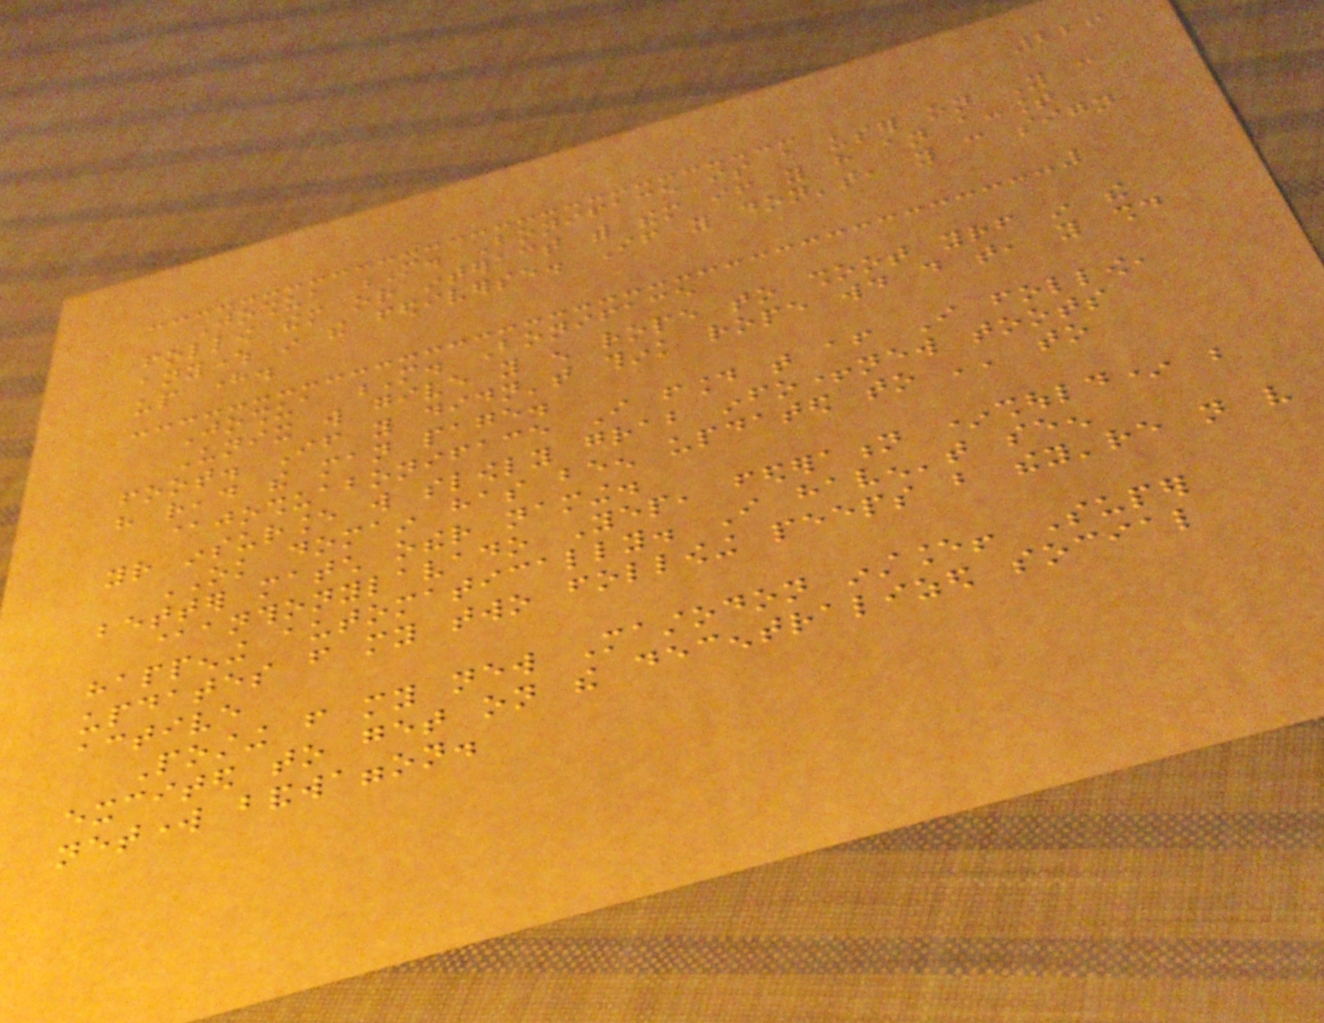226
Joshua M. Boniface is a user on You can
follow them or interact with them if you have an account
anywhere in the fediverse. If you don't, you can sign
up here.
Joshua M. Boniface
Unix will give you enough rope to shoot yourself in the
foot. If you didn't think rope would do that, you should
have read the man page.
@joshuaboniface I found that after I follow,
your insurance will slowly grab info+new toots
OK domain has been updated to '' to
better match other naming.
@anthonylavado Yep, federation *should* be
happening automatically. I haven't seen
updates from my two following peeps but they're not very
active
Posting from my new Mastodon instance! Super
excited to get on the decentralized social
network bandwaggon.
